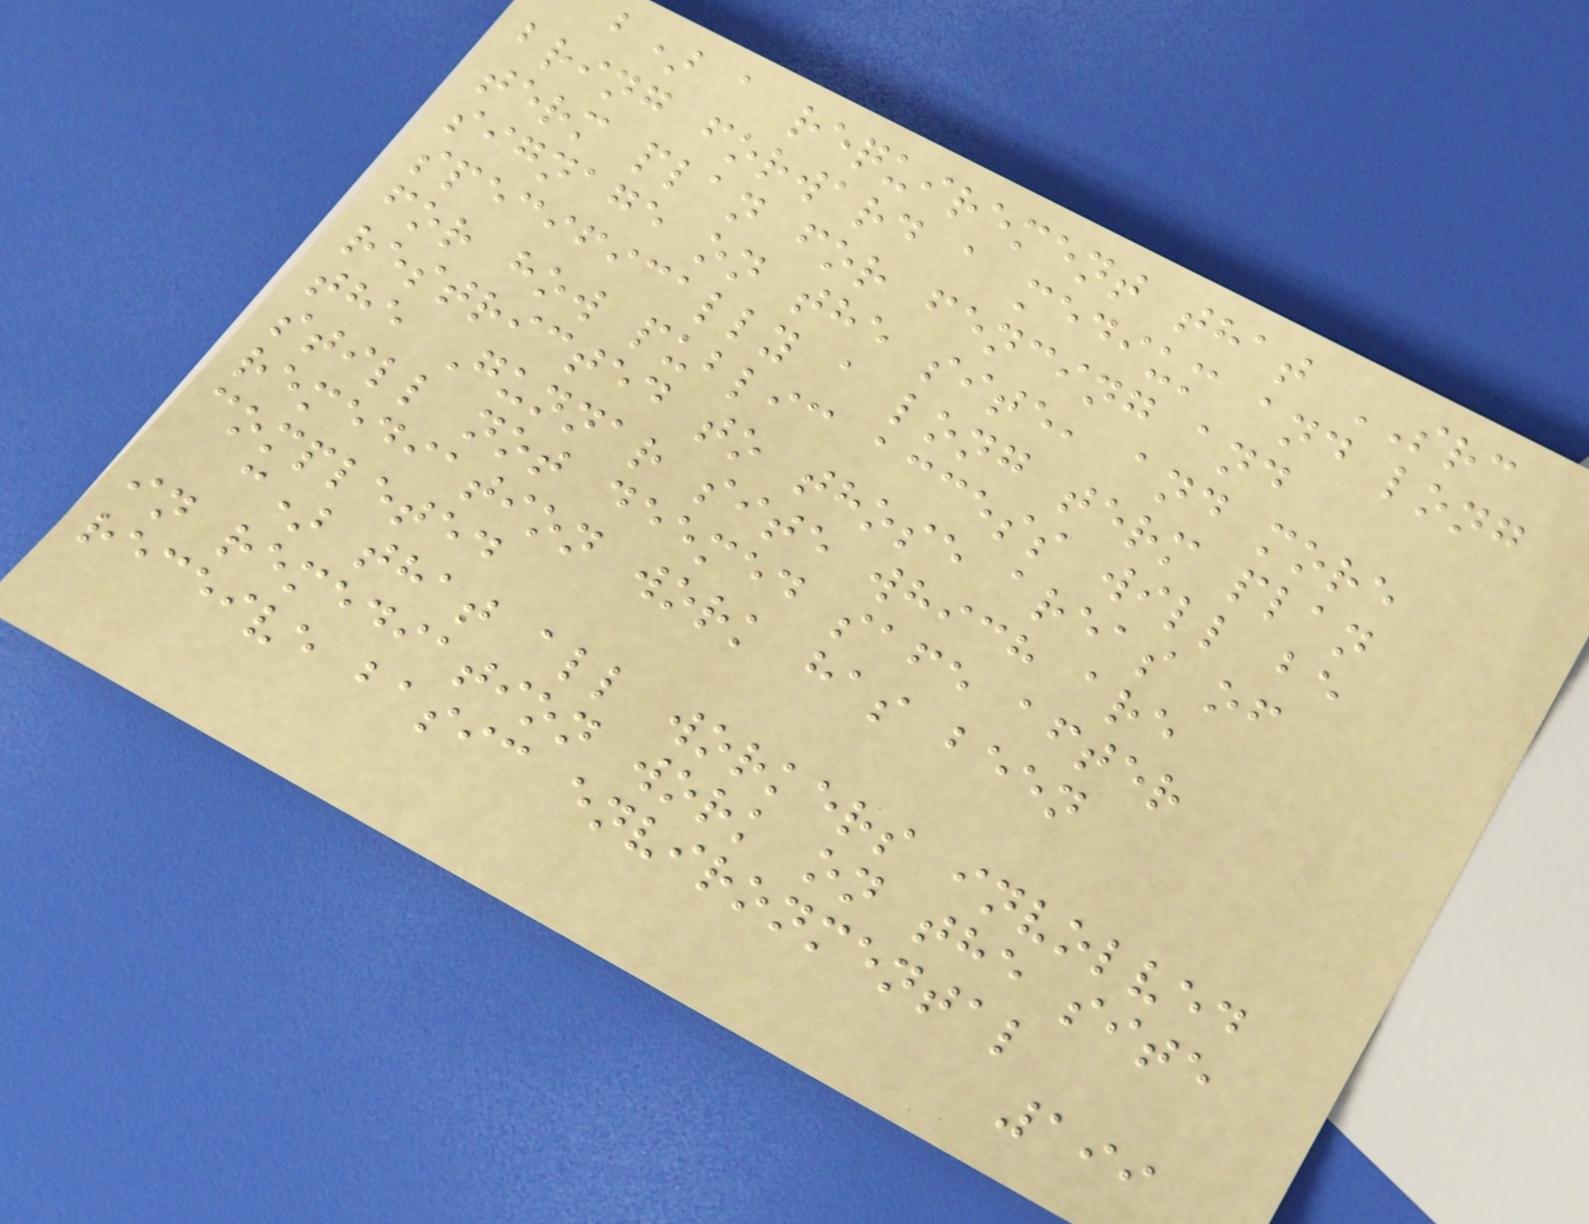b) a requirement that SRC
bring forward a medium and long
term plan for fencing and
signage on the site, and more
specifically a long term plan
for how public access will be
restricted to those areas of
the Gunnar site which are
still not deemed safe after
remediation work has been
completed
c) that all workers involved
in remediation work on the site
receive basic environmental
199
